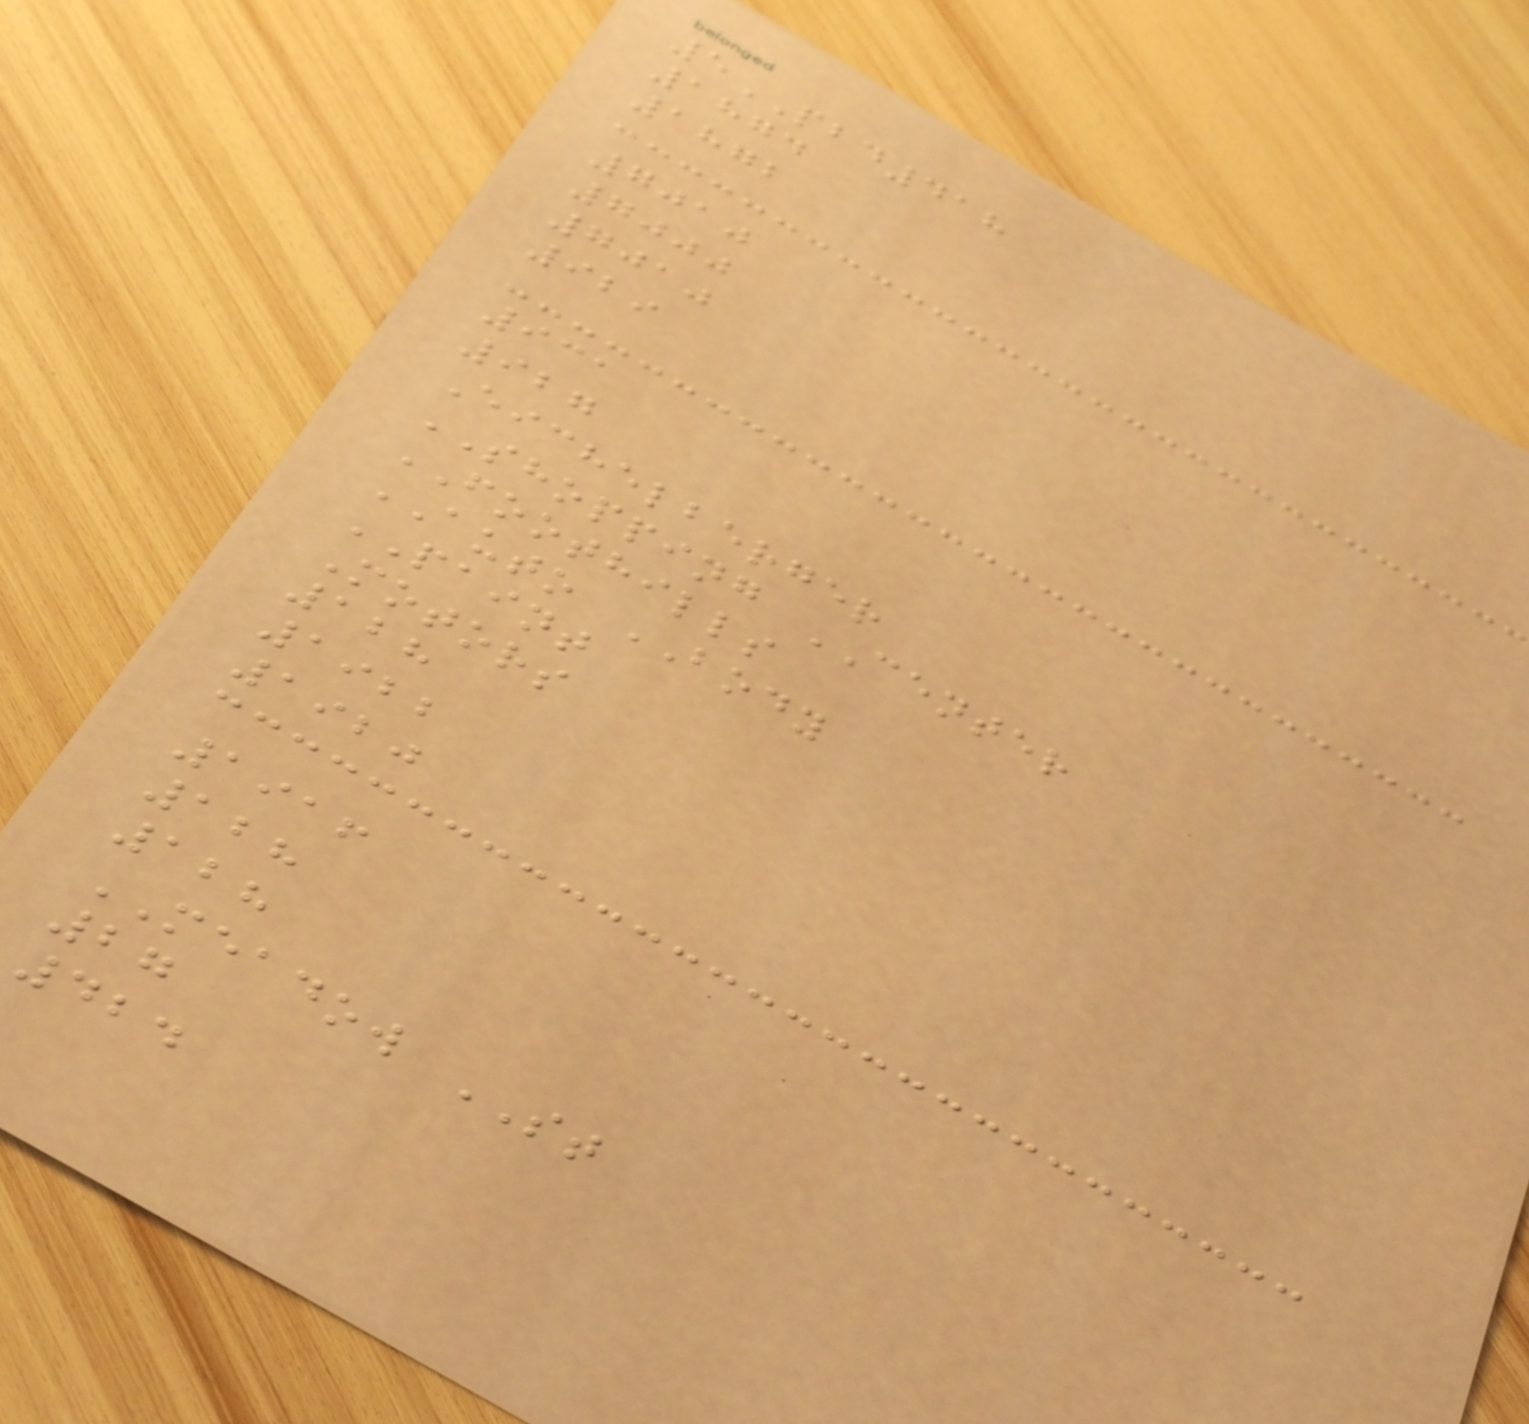5PBD418
1874
1872
7010
7000
7010
929
931
927
Eichelberger
SHOPPING CENTER
FOOTHILLS
AUTO BODY
PAINT
Motors
128
1922
1920
1916
128
128
MEADOW ST
27
424
